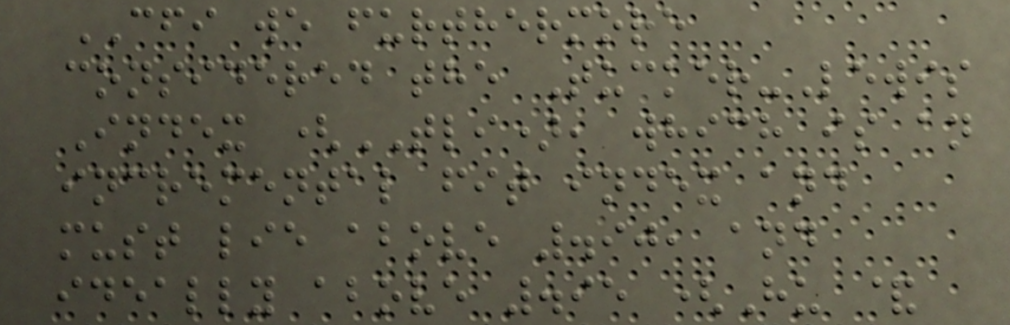CFI we furthermore
considered the Tucker-Lewis
Index (TLI), which is an
incremental fit index and
must lie above .90, and
ideally above .95 (Hu &
